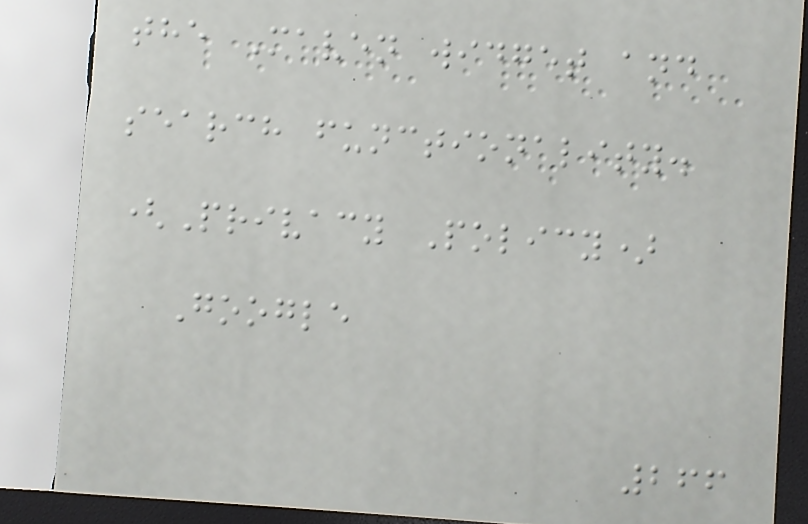the Maven widget and
search functionality.
(Privacy Policy)
Google
266
